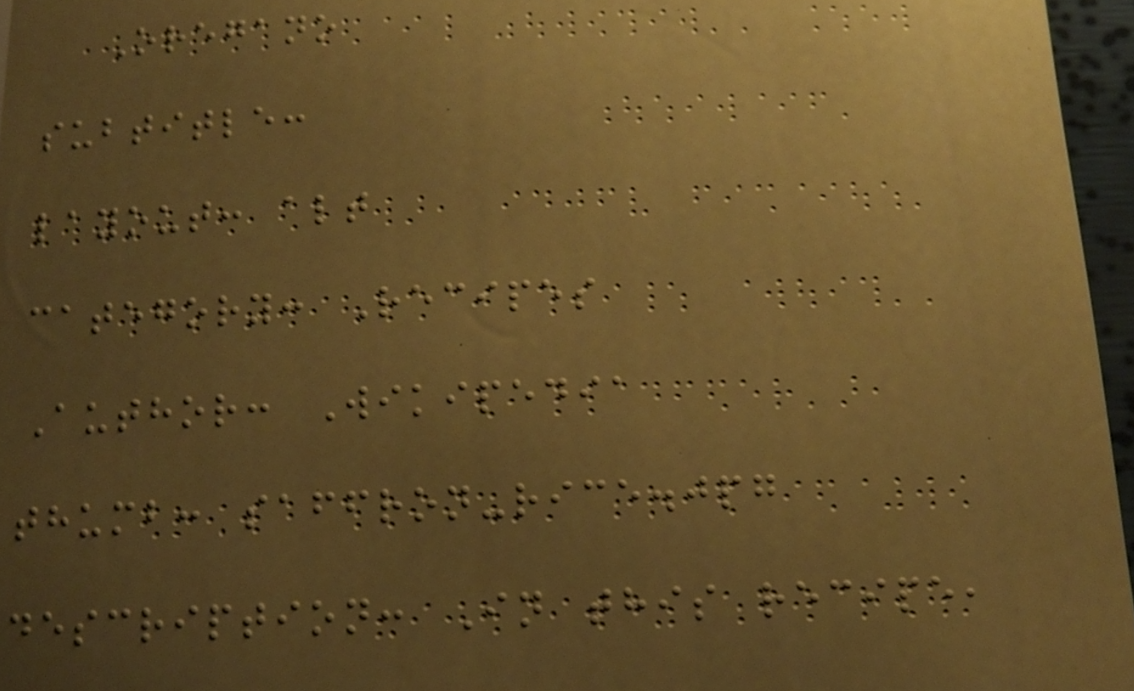Oregano
subtitle:
layout: alt
category: Recipes
Author: Wikipedia
thumb: saffron-rice.jpg
description: In this recipe,
